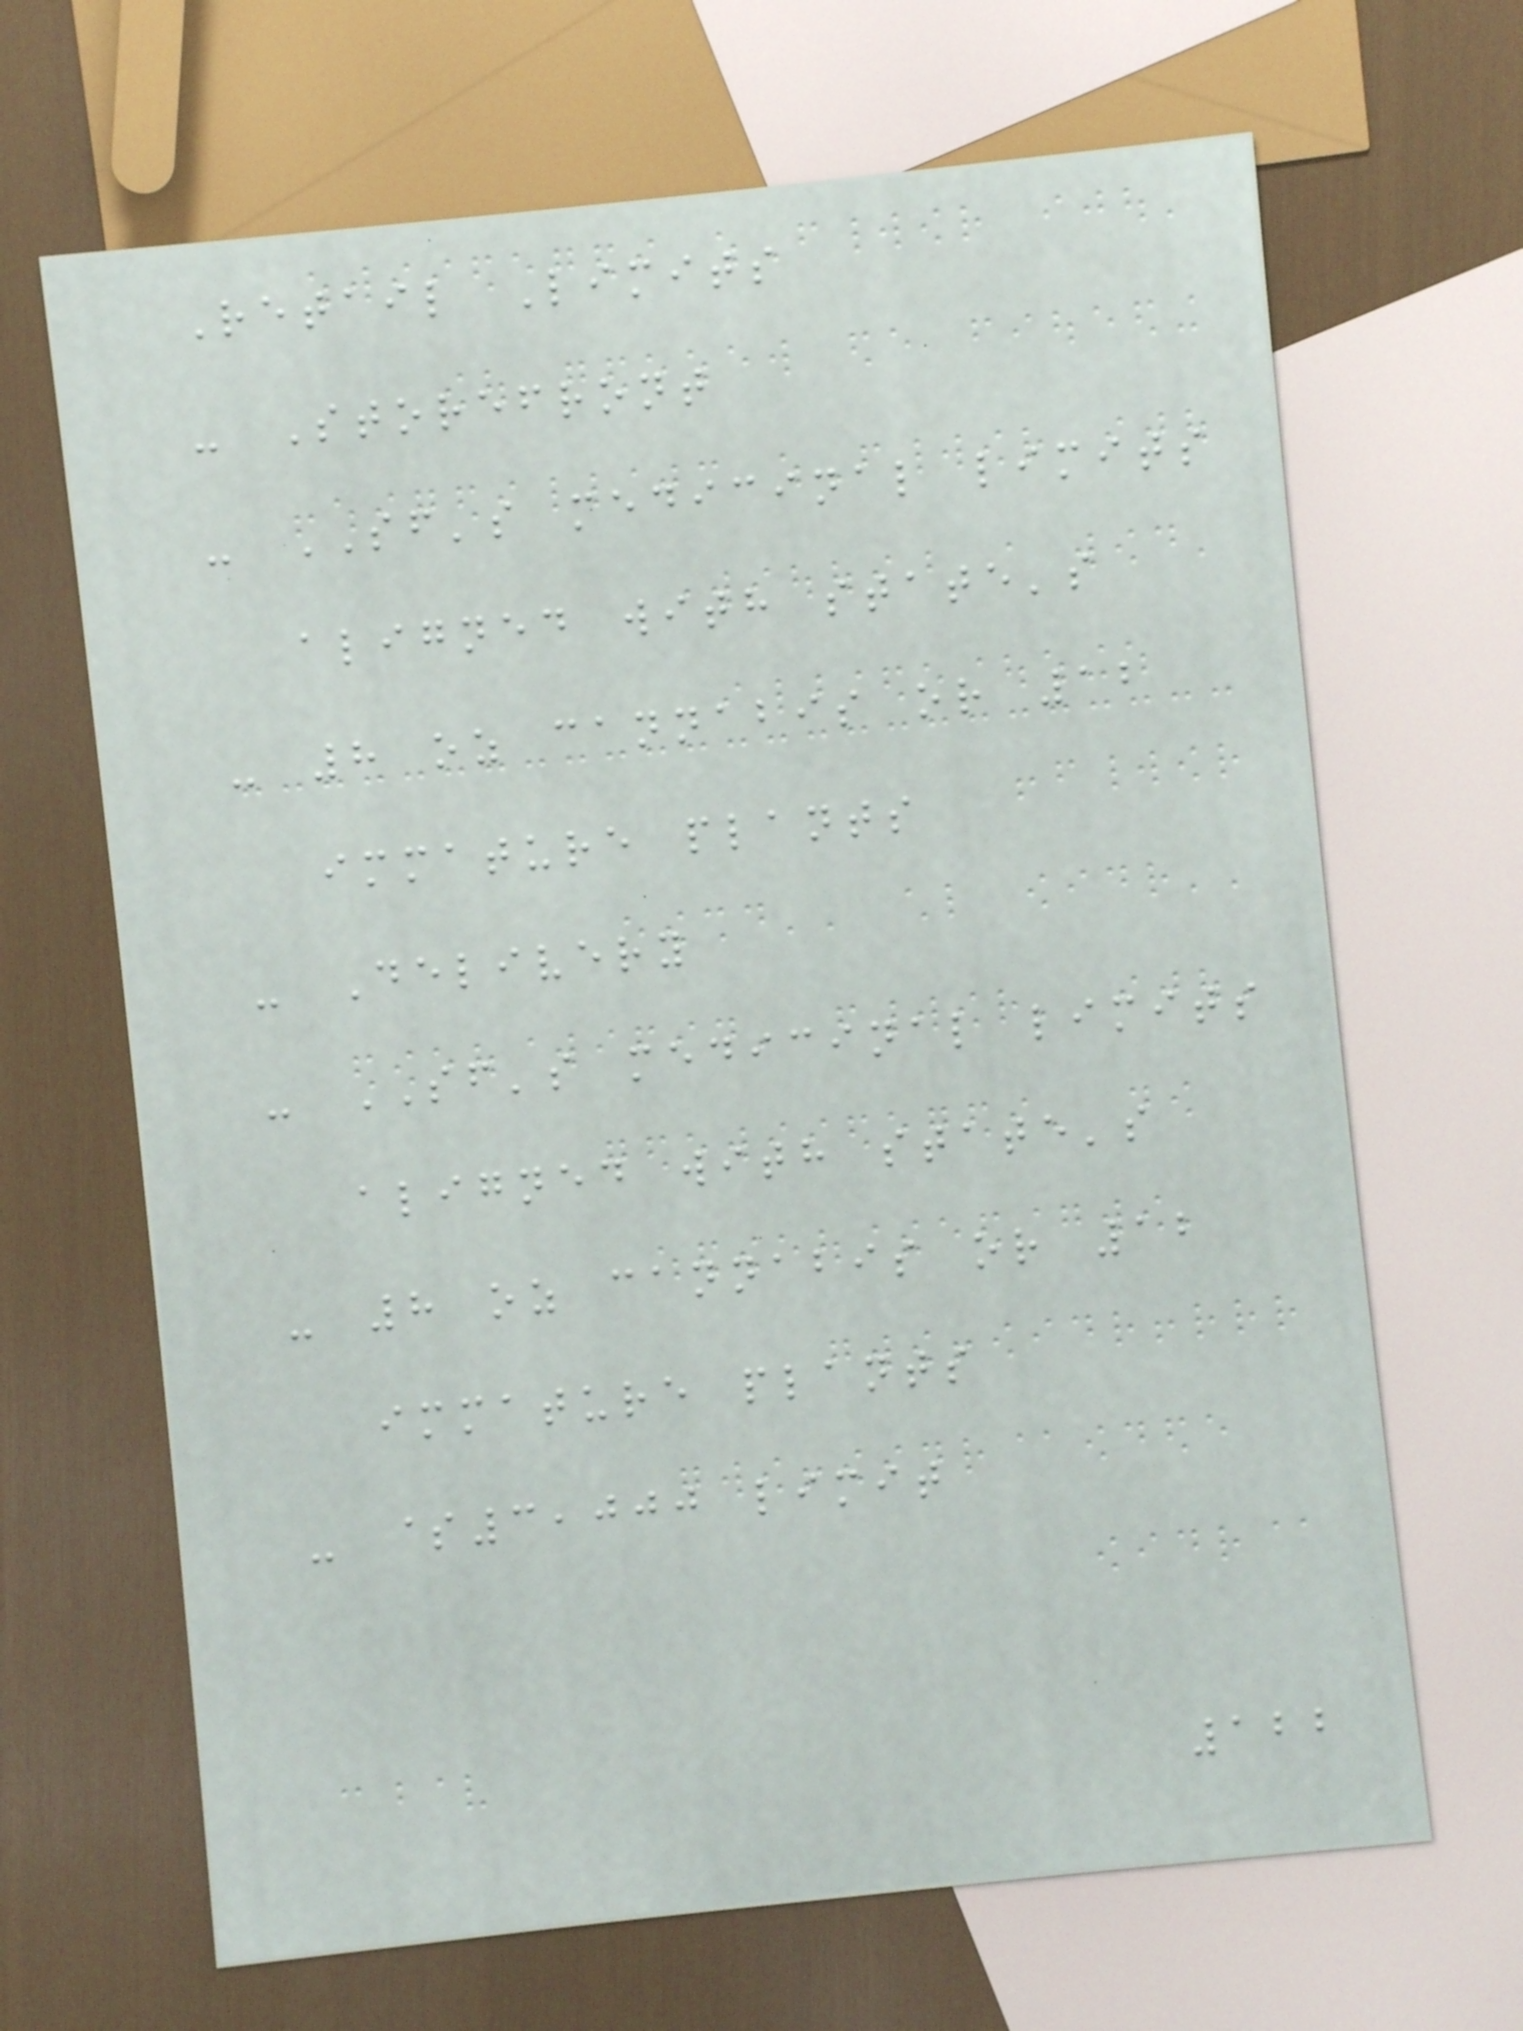Retail Limits
- Storefront
- SF's medicinal limits
aligned with state's
- 8 oz cannabis or 12
immature plants
- Delivery
- SF's medicinal limits
aligned with state's
- 8 oz cannabis or 12
immature plants
- $3,000 limit
122
